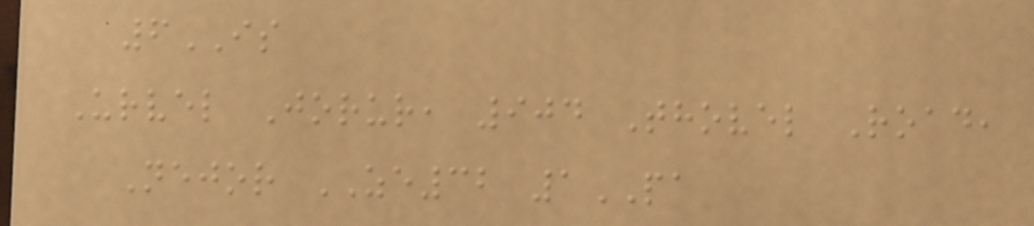6IS
Urvel Jorur, 904 Thovel Road,
Nejor ZE32 1PA
